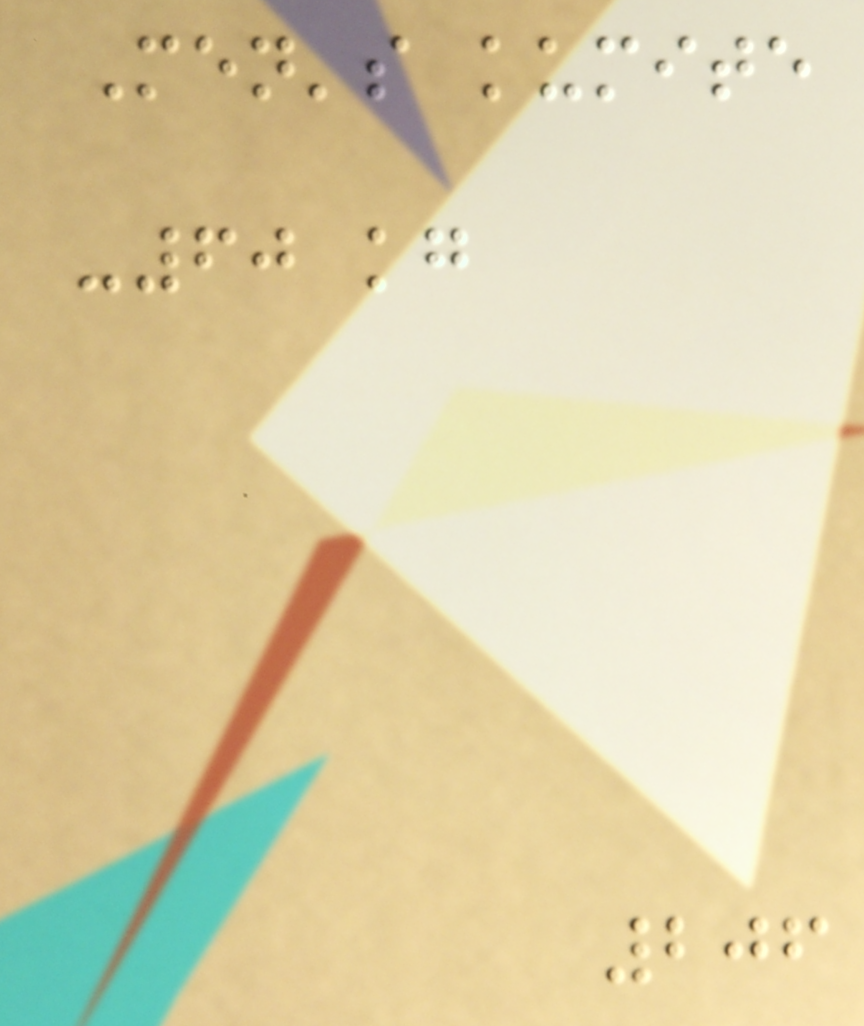Men's kumite
-60 kg
206
